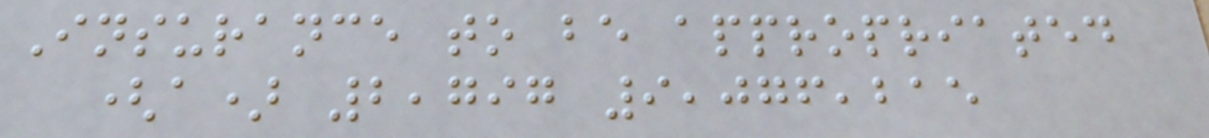Insurance to be appropriated
(a) 2,797 9,076,215
